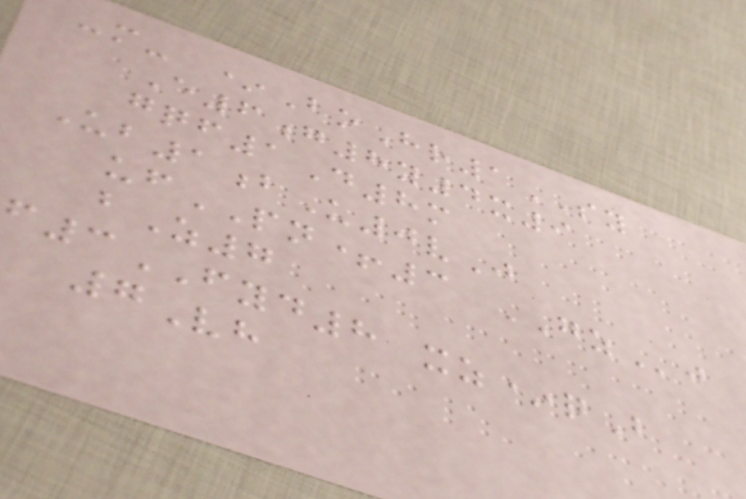-m- *BoHr1SY
E6g8y4x9
gqf1D8m
Ub1bU0vJ
ufPN+3 GZj
bZ7
f3FYD8 xz*qB
7Vh
